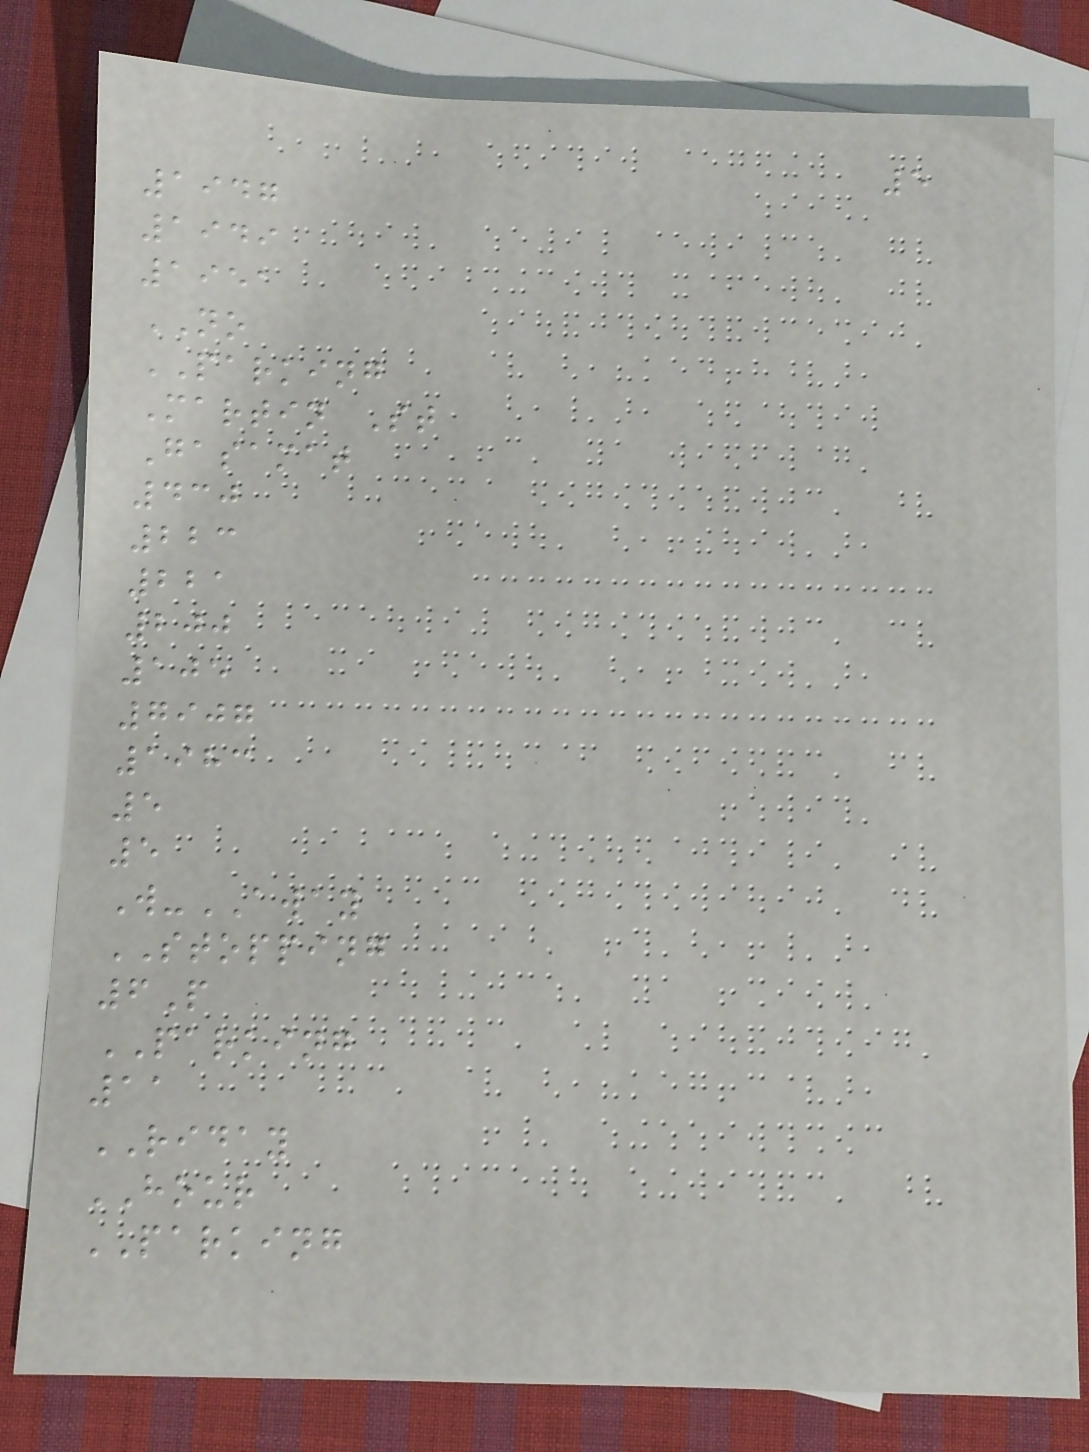5
1947
1949
1951
NO
PARKING
Martin St
Gasamat
430
223
221
200
105
7907
1983
5
5
W-AWAY
STOPPING
6P
PARKING
11
RIDAY
HOUR
PARKING
